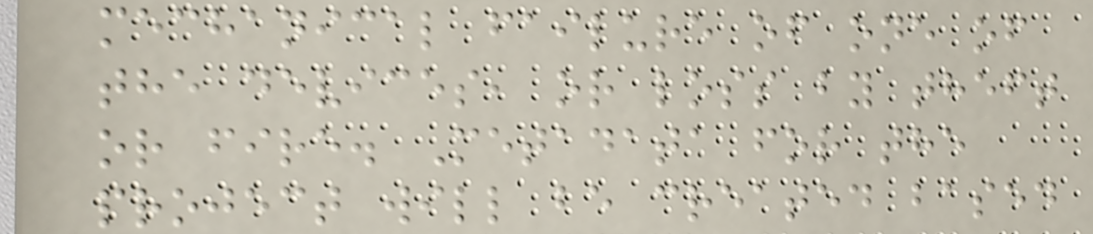mechanical failure of one of
the devices, or loss by theft
or fire. Metadata for the
project will be created based
